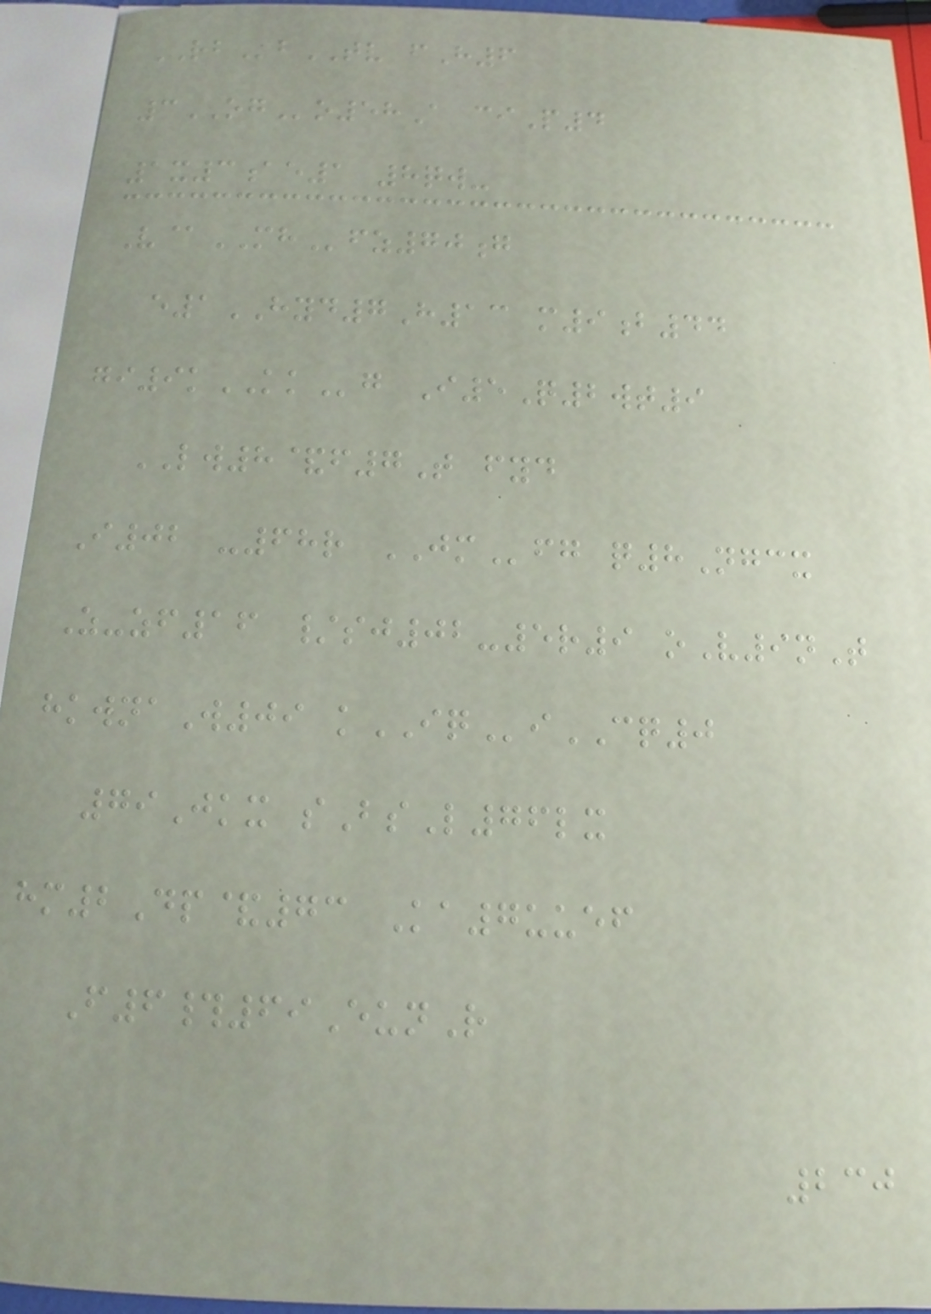RBbTV fH6
3OGo58A ciP4
1x3ae1 8qw-
V@MHfz70g
e1HYD7H13 m9b44
gi9kKKg I5Q2wt9
LW8&f7T fyd
I02 -68r JMfg q8Ngcx
Z-zf16 /sj02-5r9 oV9nT
hkwnaW09 kIQiCQ0
79Jkx sBsL76lx
hm2Dp&73 Ka7uuef
F6#69EunR
230
